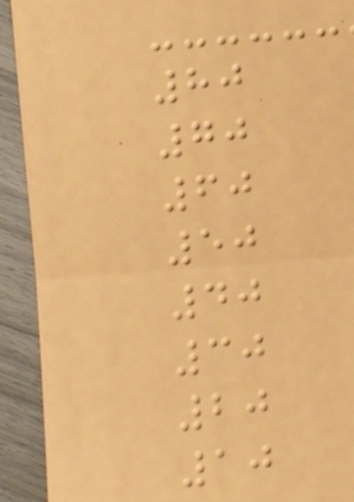80
70
60
50
40
30
20
10
